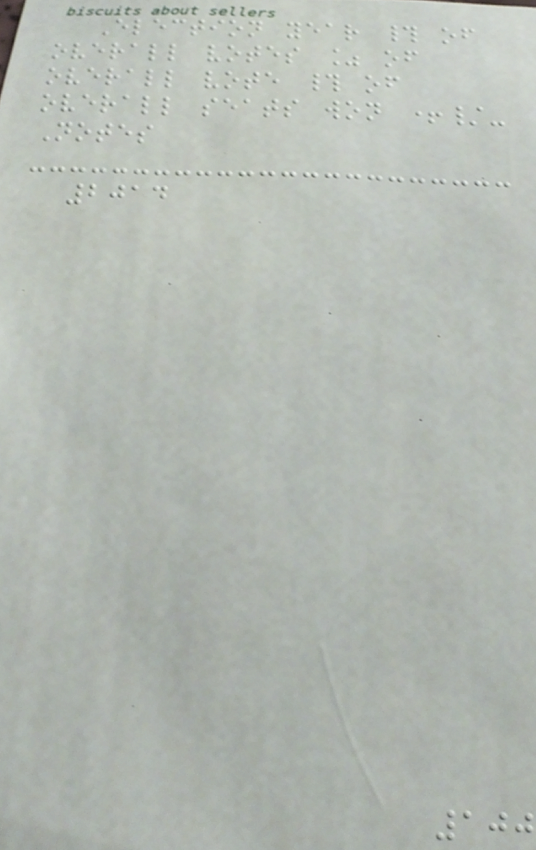Election year # of
overall votes % of
overall vote # of
overall seats won +/-
Notes
2014
100
